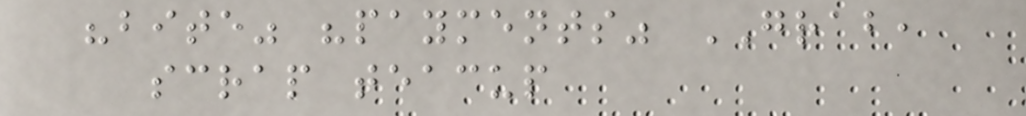"bite" "payments" GRAB,
scrap teacup
